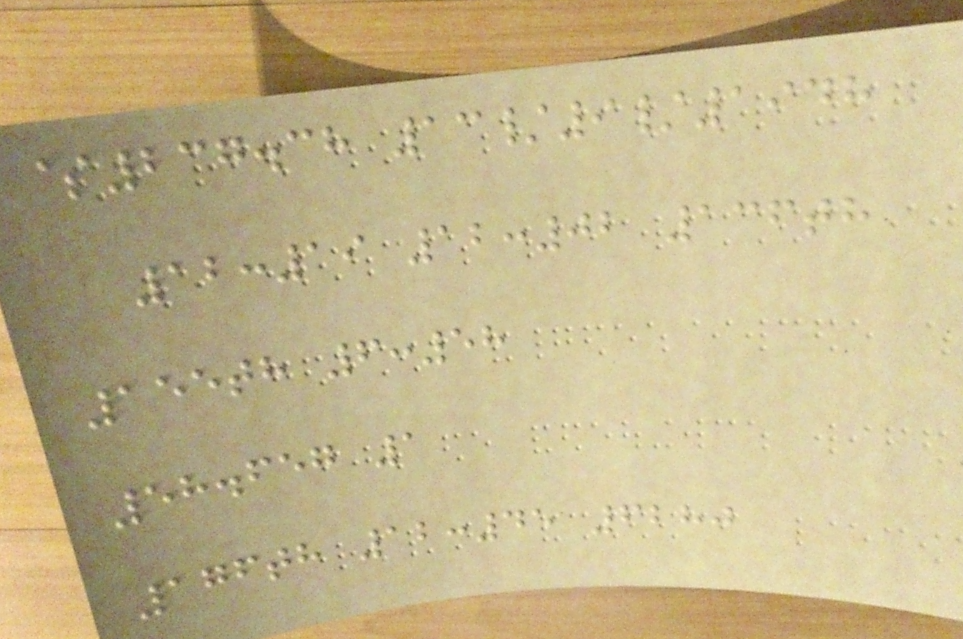$237.38 13/9/1948
12:19 12:02 136th
155th 6:58
58.657 1
176th 12:45 6280
